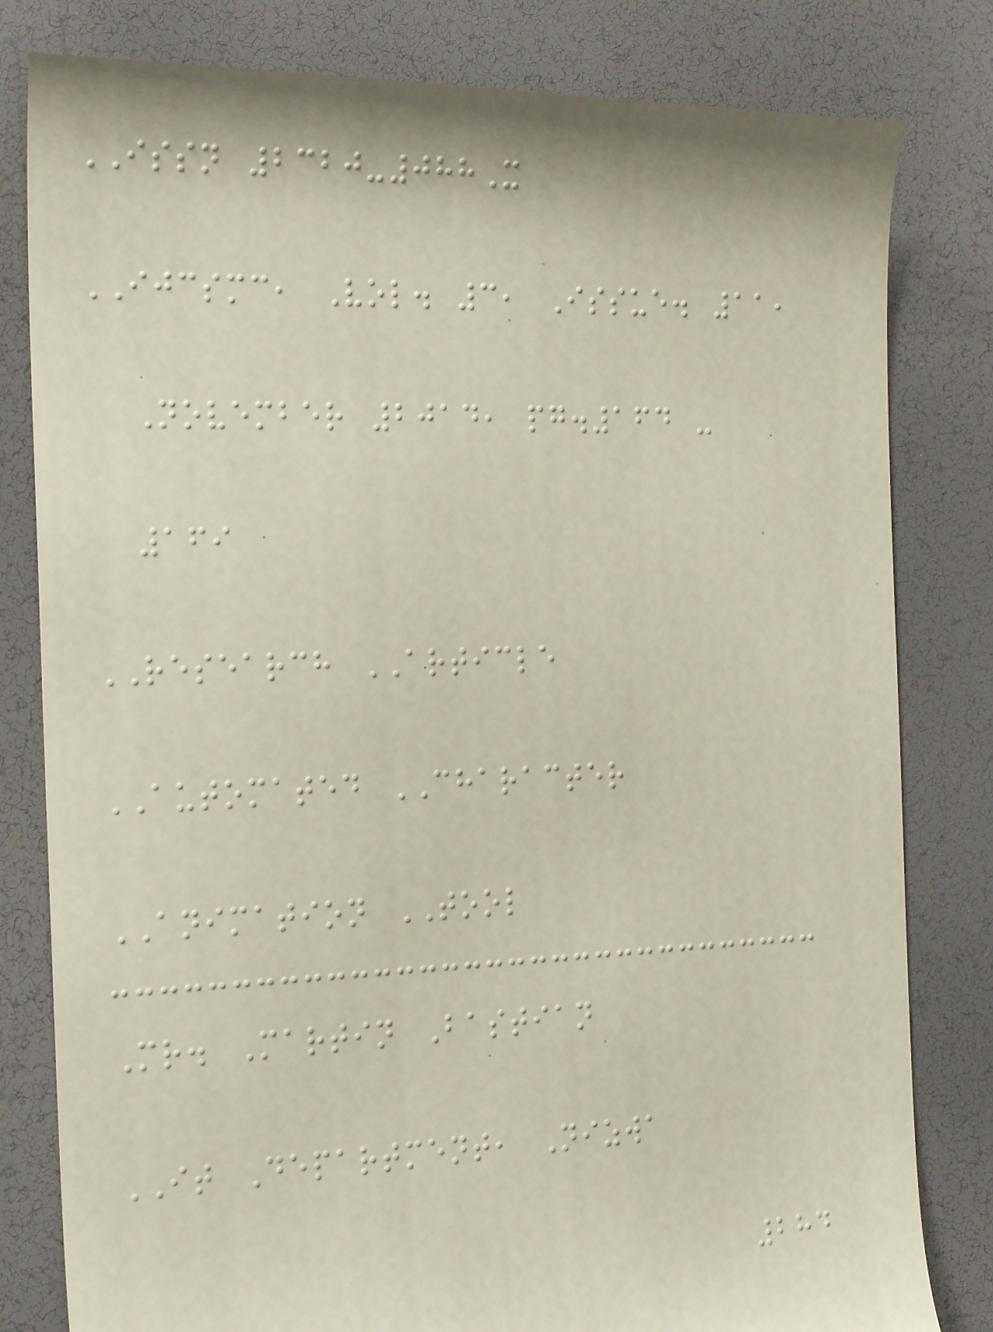ISSN 2320-088X
IJCSMC, Vol. 3, Issue. 11,
November 2014, pg.164 -
169
RESEARCH ARTICLE
AUTOMATED CHARACTER
ANIMATION TOOL
Mr. Martin Bastian
IT Department, Nizwa
284
